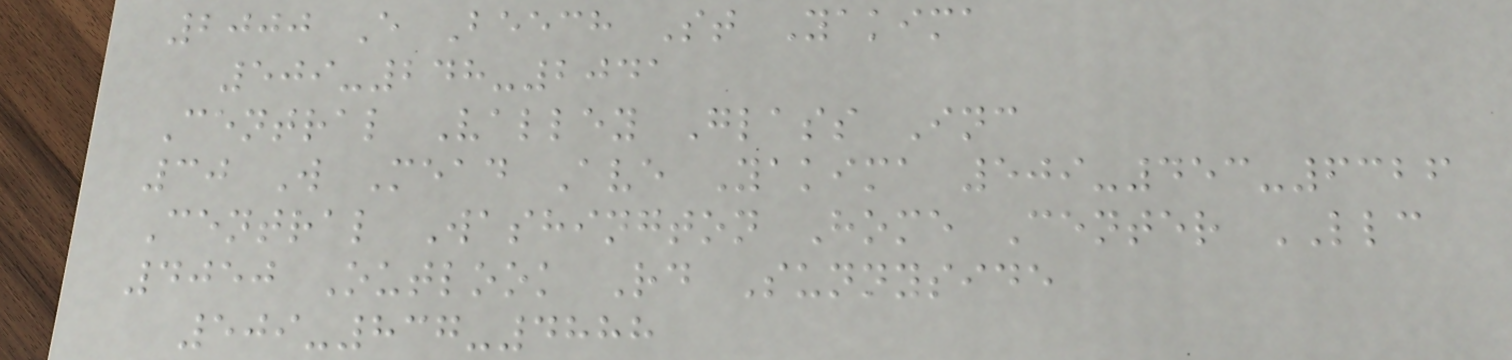2000 E Beech St Yakima
509-248-2041
Central Valley Glass Inc
30 W Mead Ave Yakima 509-453-6326
Central Washington Home Center LLC
4050 Outlook Rd Sunnyside
509-837-4888
